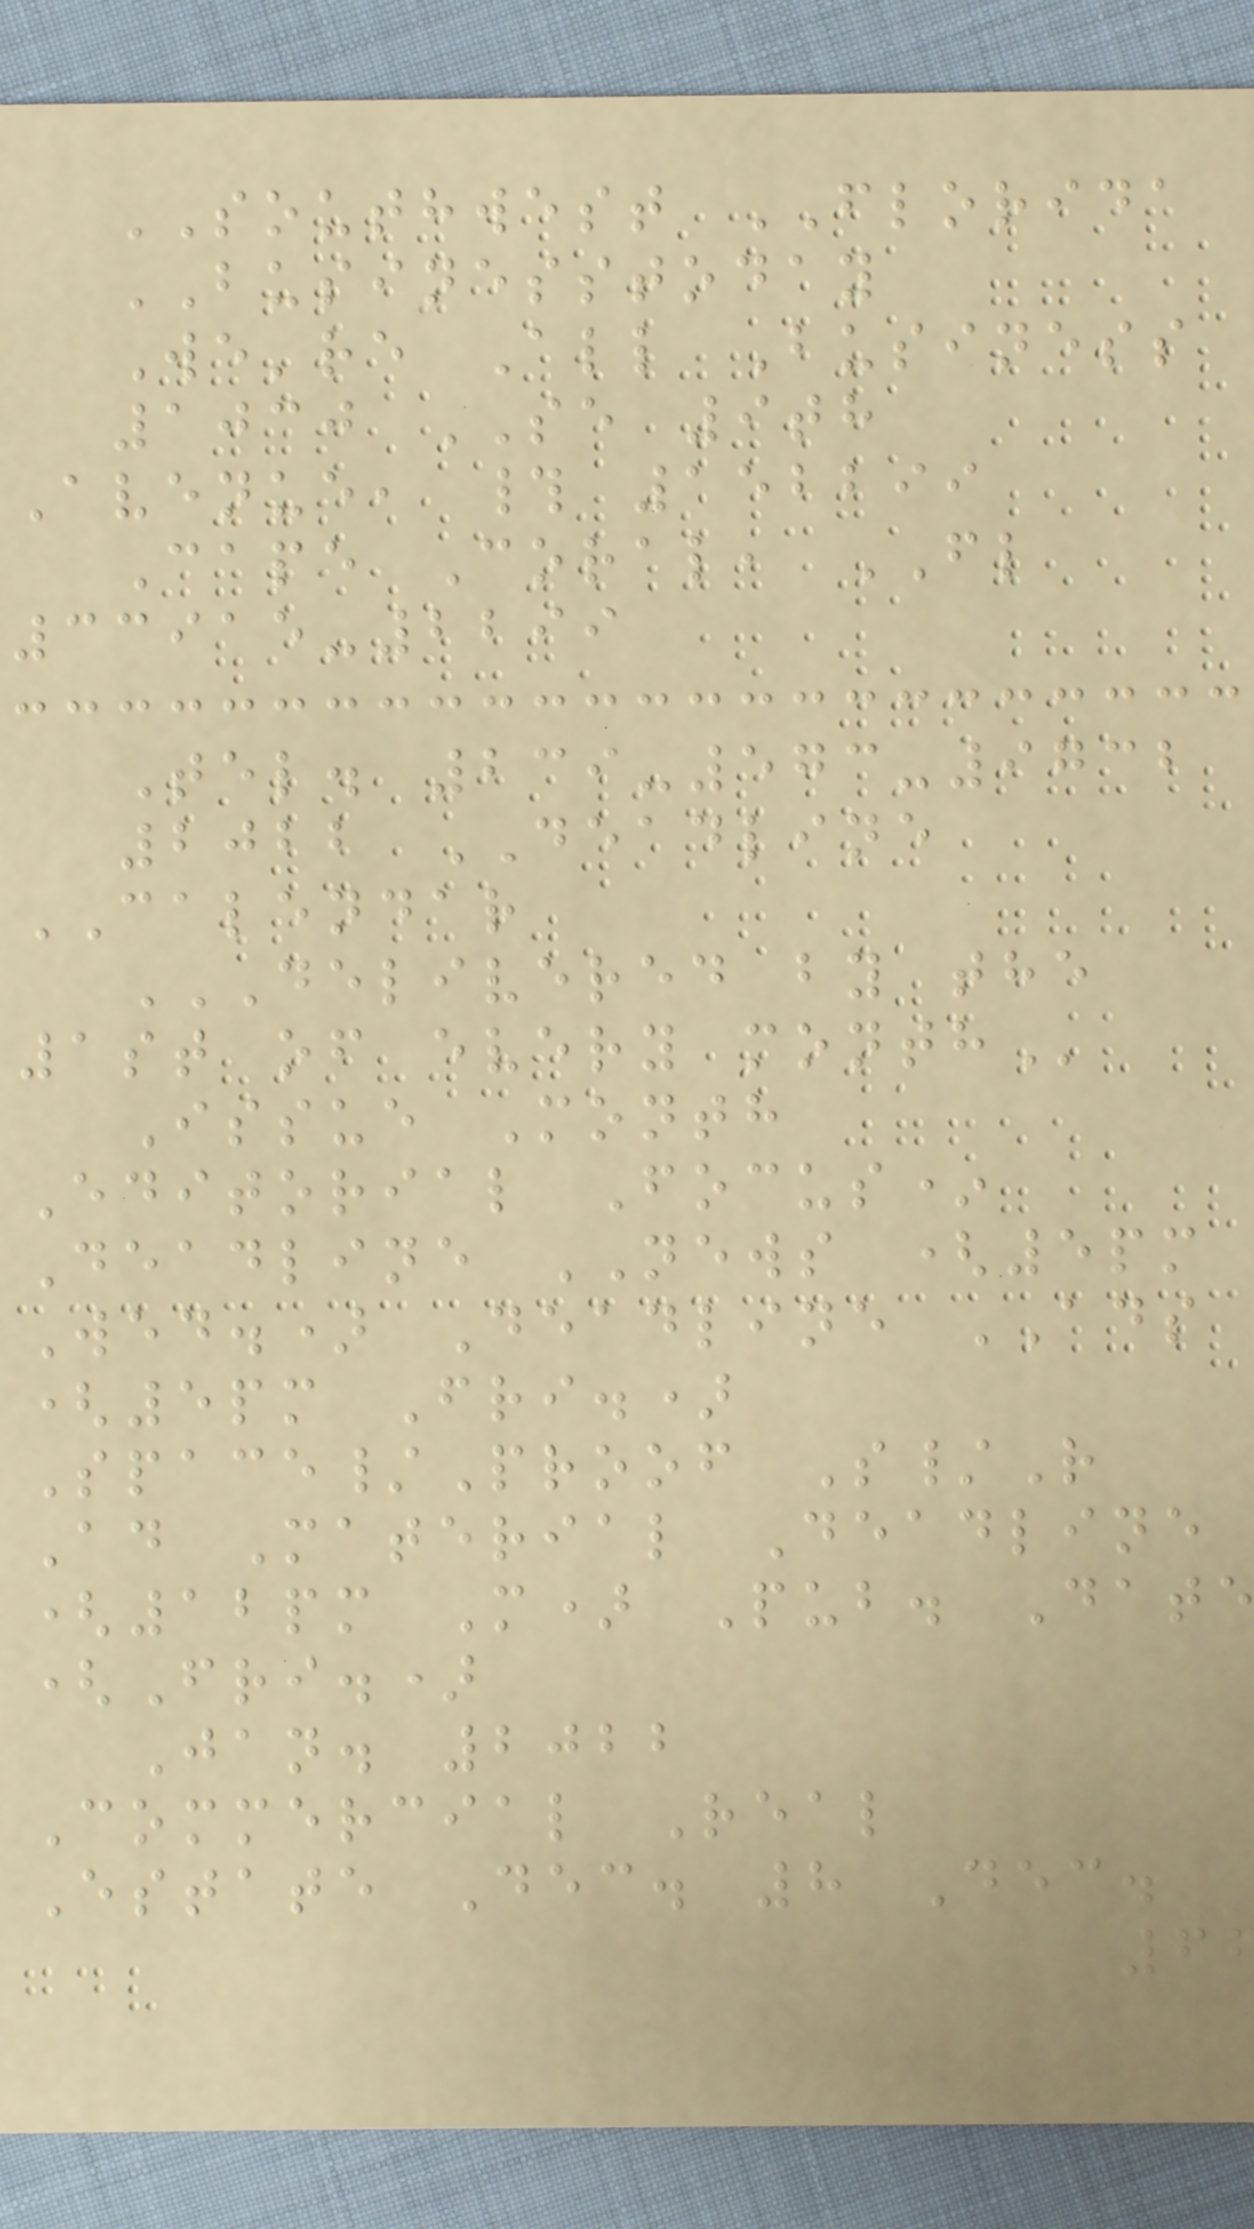SOUTHWEST FLORIDA
BUSINESSTODAY
We're All Business
1030 SE 9th
Avenue, # 152299
Cape Coral, FL
33915-2299
Tel. 239-573-9732
2022 DEADLINE
CALENDAR
DELIVERED BY THE
1st of every
Issue Month
Editorial Focus*
Deadline NEWS (5pm
Wed.) Deadline ADS
(5pm Fri.)
Space/Proof S/R
Ad Material Deadline
(12pm M) Pub. Date
(Fri.)
Jan. 2022
Commercial Real
Estate Dec. 8 Dec.
